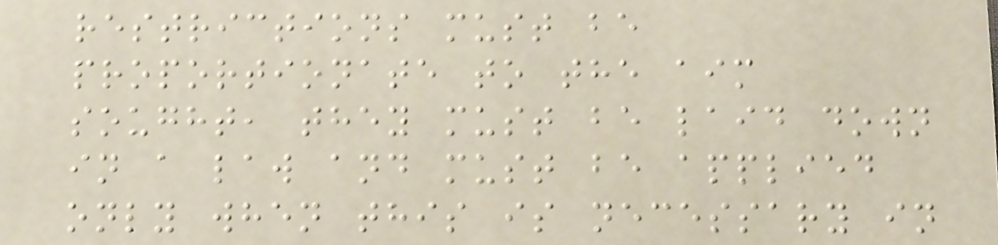restrictions must be
proportionate to the aim
sought, they must be laid down
in a law and must be applied
only when this is necessary in
